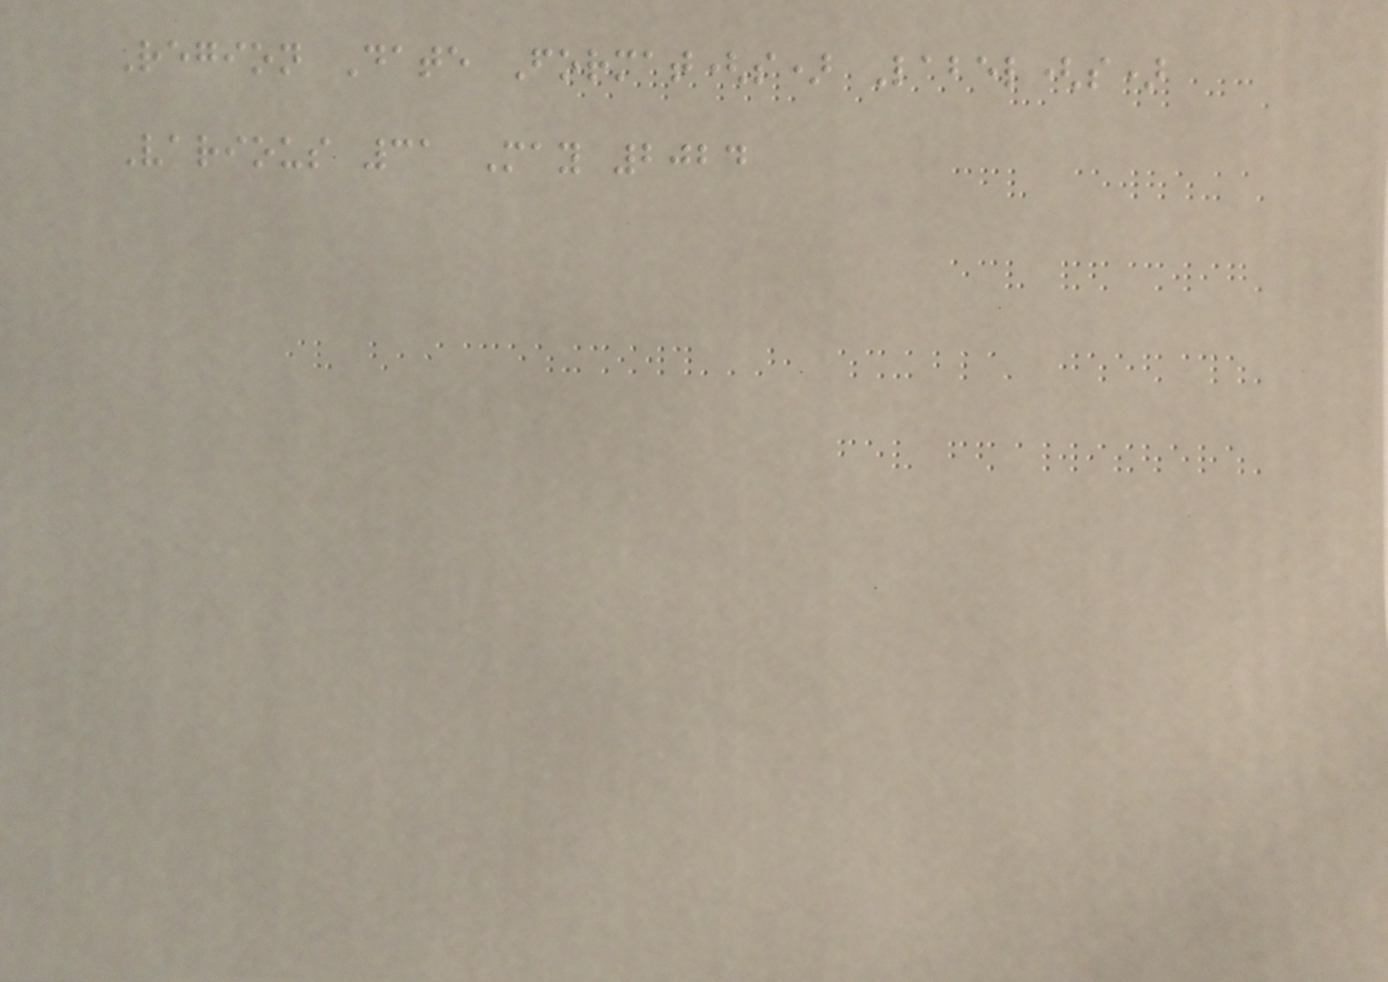Region Date Format(s) Label(s)
Various 31 May 2024
